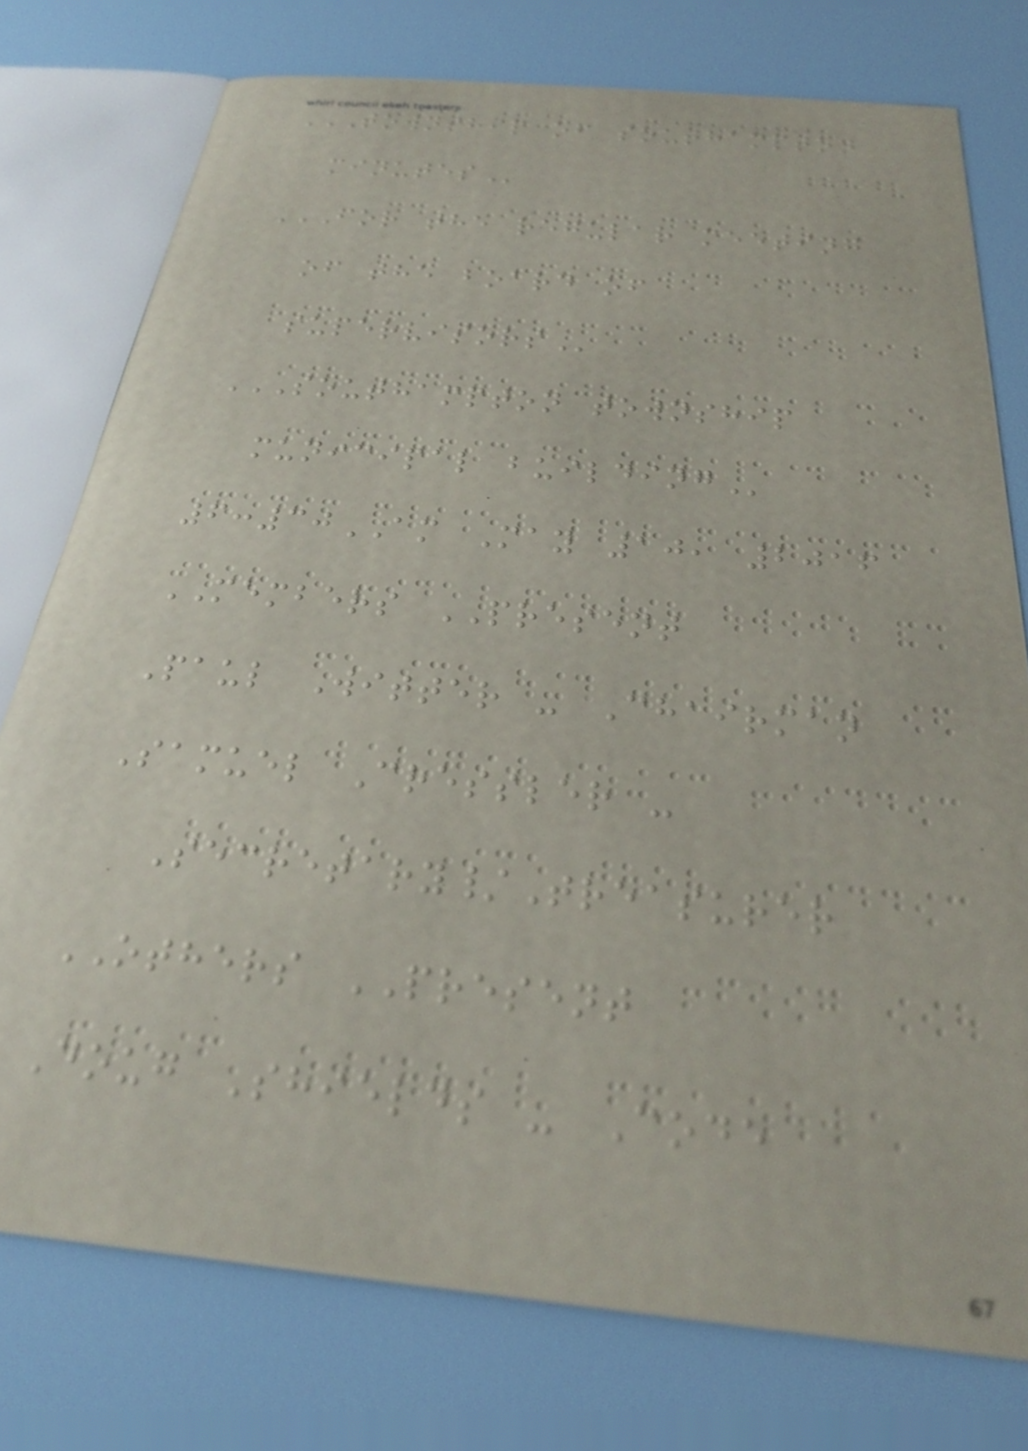TOWNSHIP OF SOUTHAMPTON
MINUTES
FOR THE REGULAR MEETING
OF THE BOARD OF
SUPERVISORS
SOUTHAMPTON TOWNSHIP
MUNICIPAL BUILDING
6:30AM May 10, 2016
MEMBERS PRESENT
Paul Witter - Chairman
Samuel Cressler -
Secretary/Treasurer
OTHERS PRESENT
Doug Shields - Code
